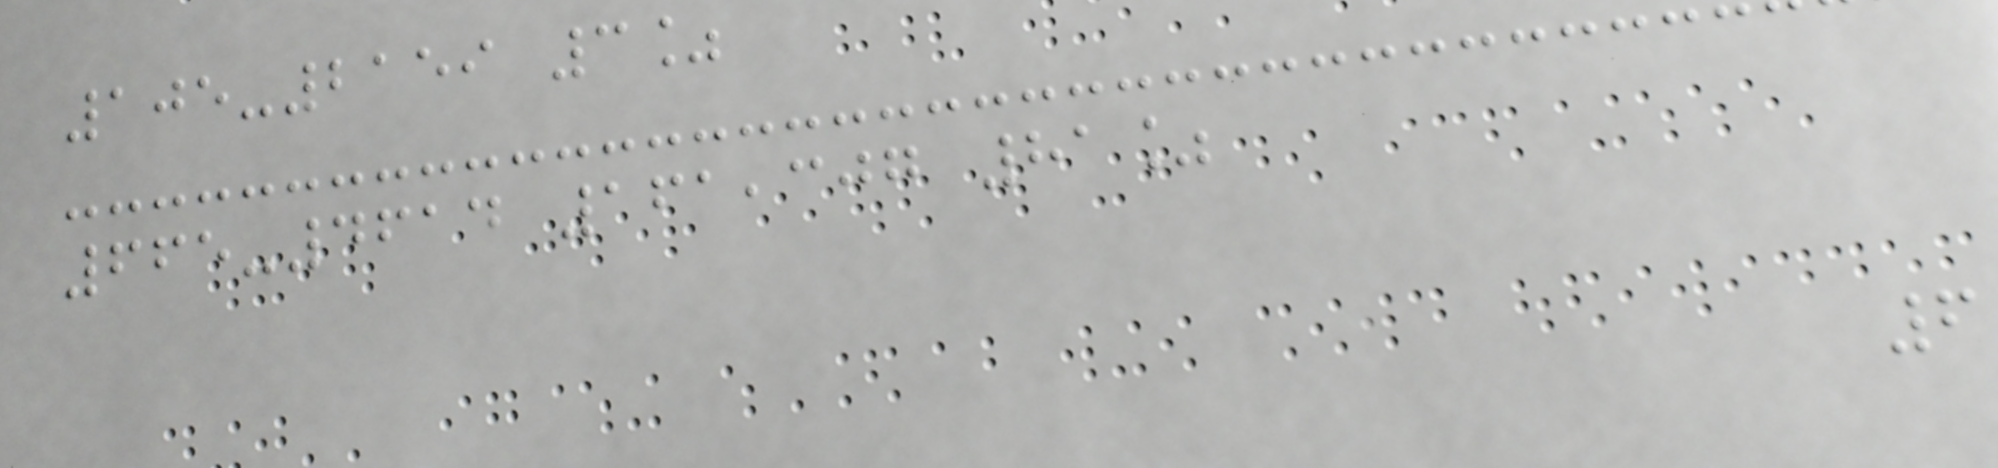105-2159 3%
665-4614 161,307 81%
6
